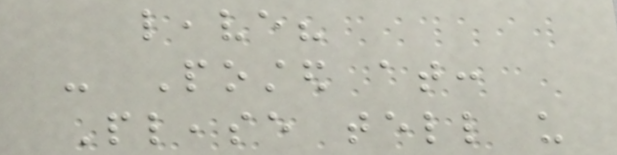leave?
- Posted at:
Please tell us
